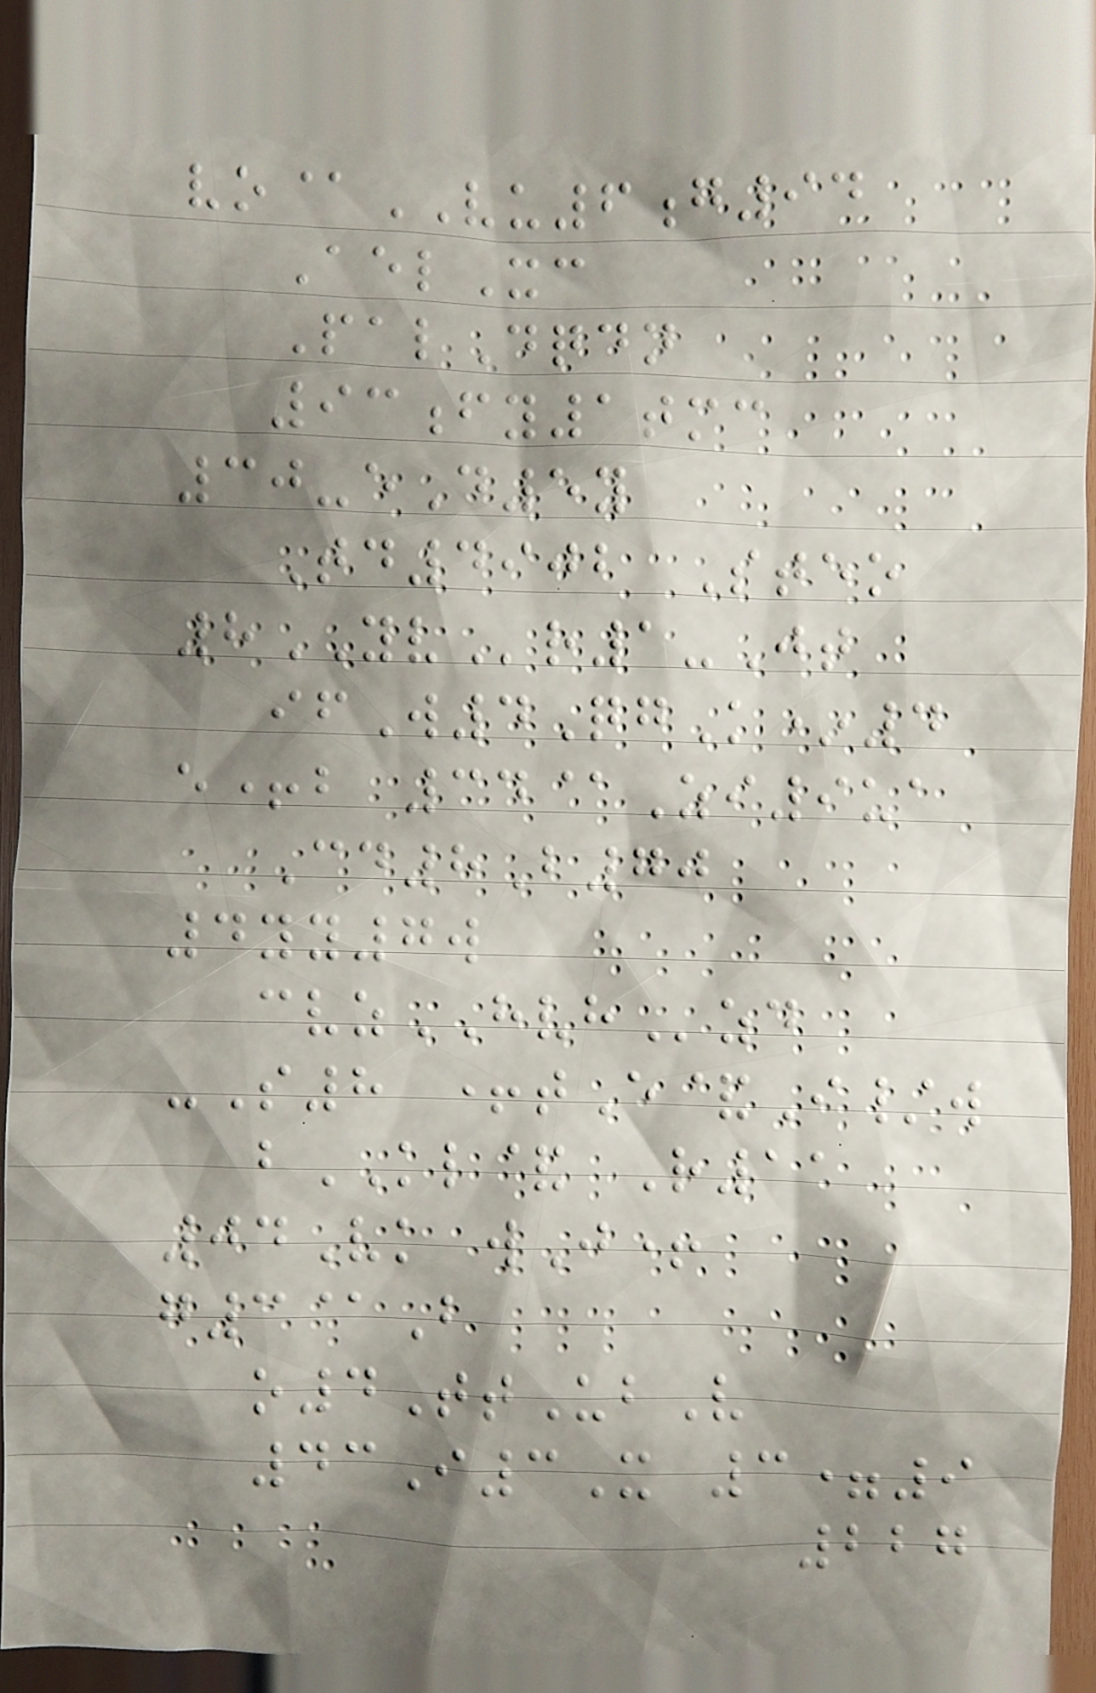vo@VU6g94
AelXc
PalDqdn
93fy1tmc
30-eD5y
Td4902 Steo
8YVr1-Jt
ifW4QgK*4
e+b 34@Zi9ua
Cd8B70
4yy7w
cvzHVHzd
-S8 +tE&I/w
bKL& R11
04Vk wJ+
g3@B
o4TtUbV
43I3X 3=9
227
